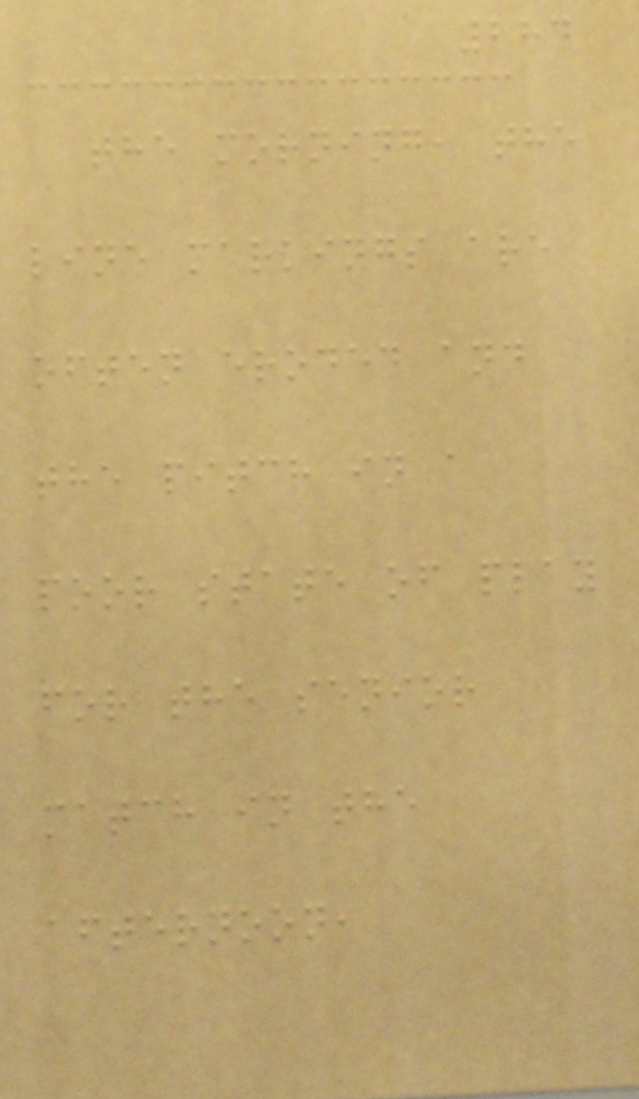284
the morning, the
line markings are
often eroded and
the pitch in a
poor state of play
for the senior
match in the
afternoon,
